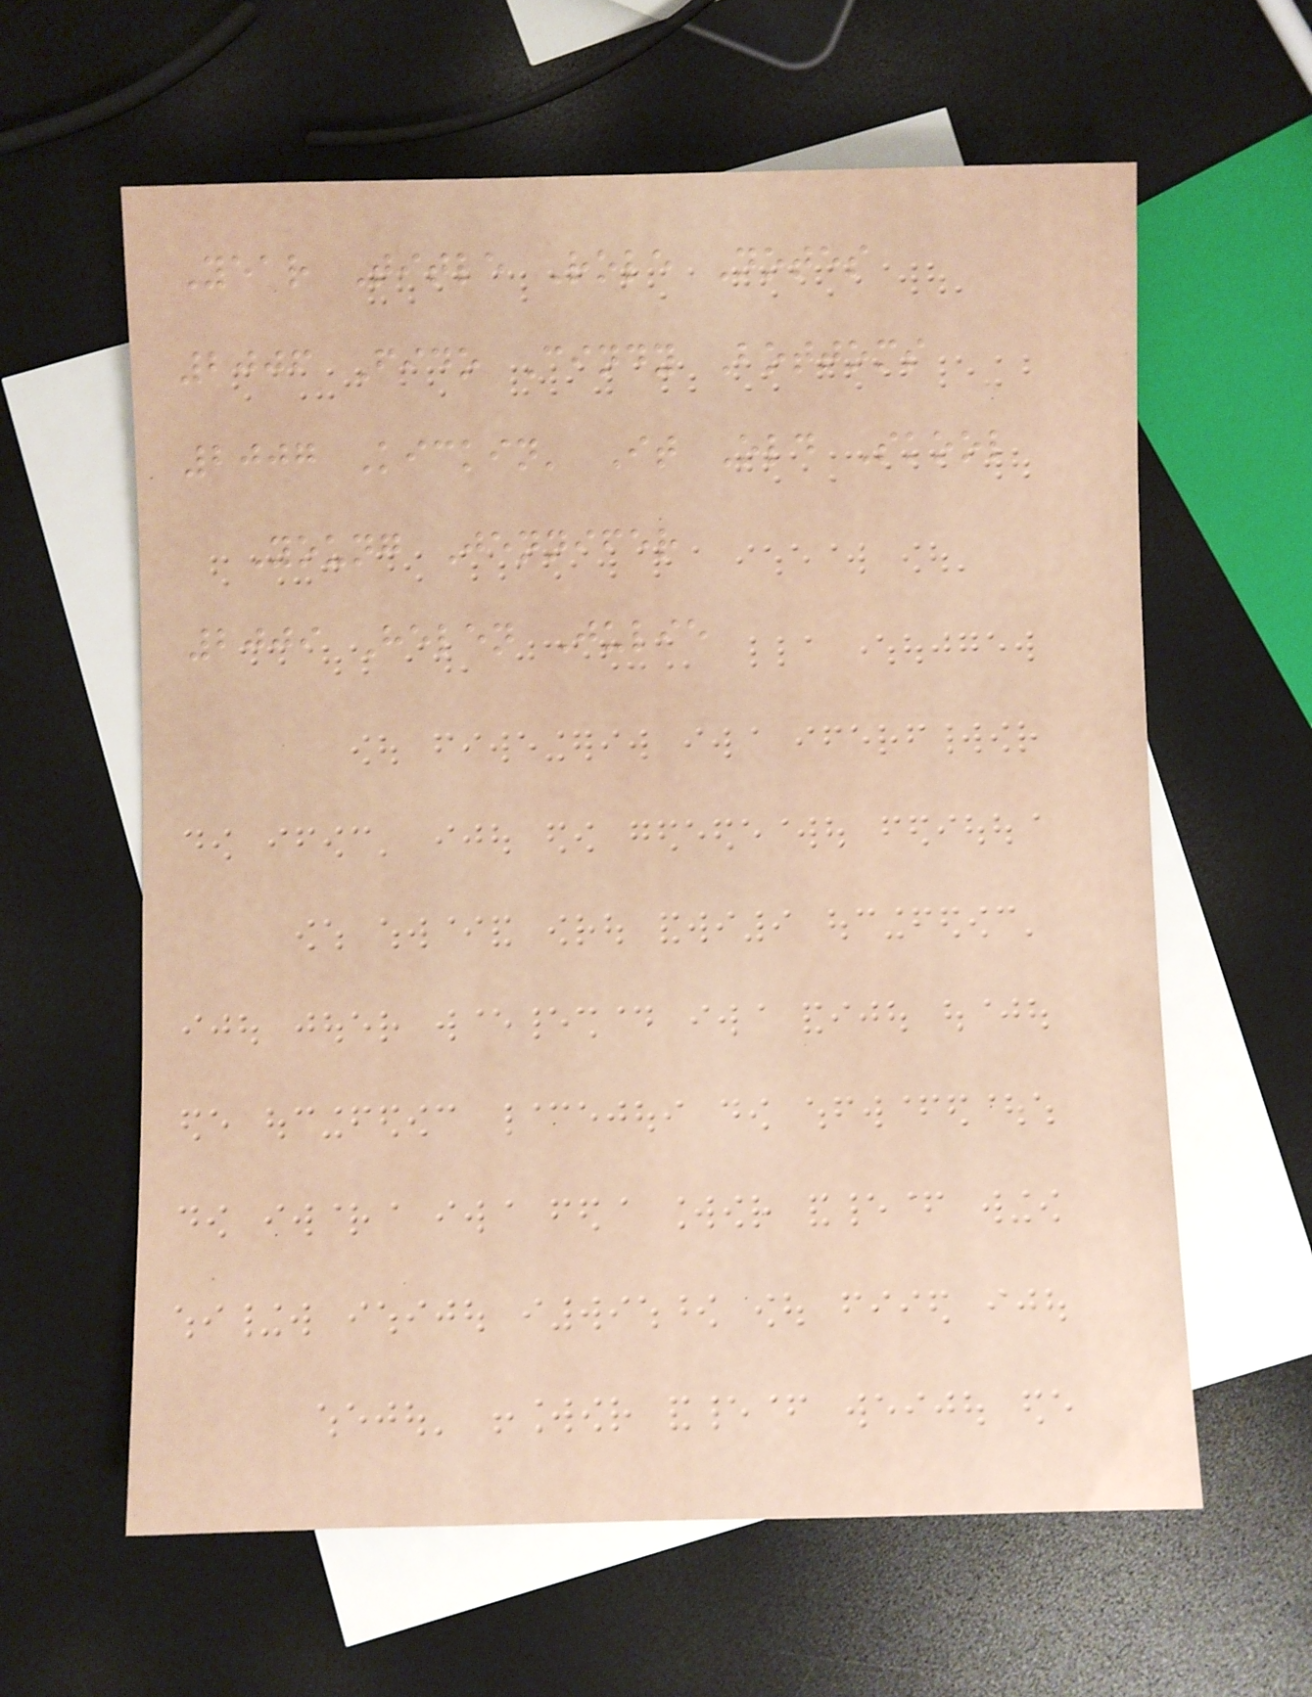Year Title Role Notes
2006 Fido Cindy Bottoms
2007 Kickin' It Old Skool
Young Jennifer
2009 Helen Julie
